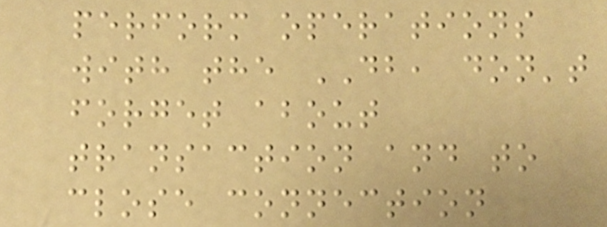perform operations
with the DB, don't
forget about
transaction and to
close connection
